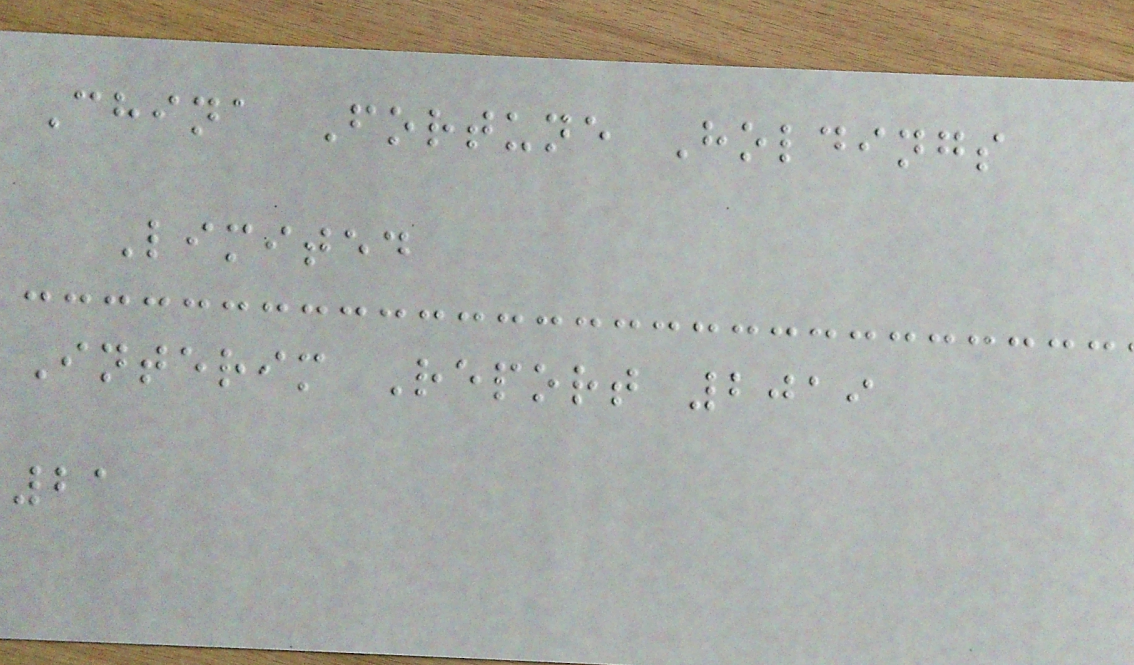China Fortune Holdings
Limited
Interim Report 2019
21
